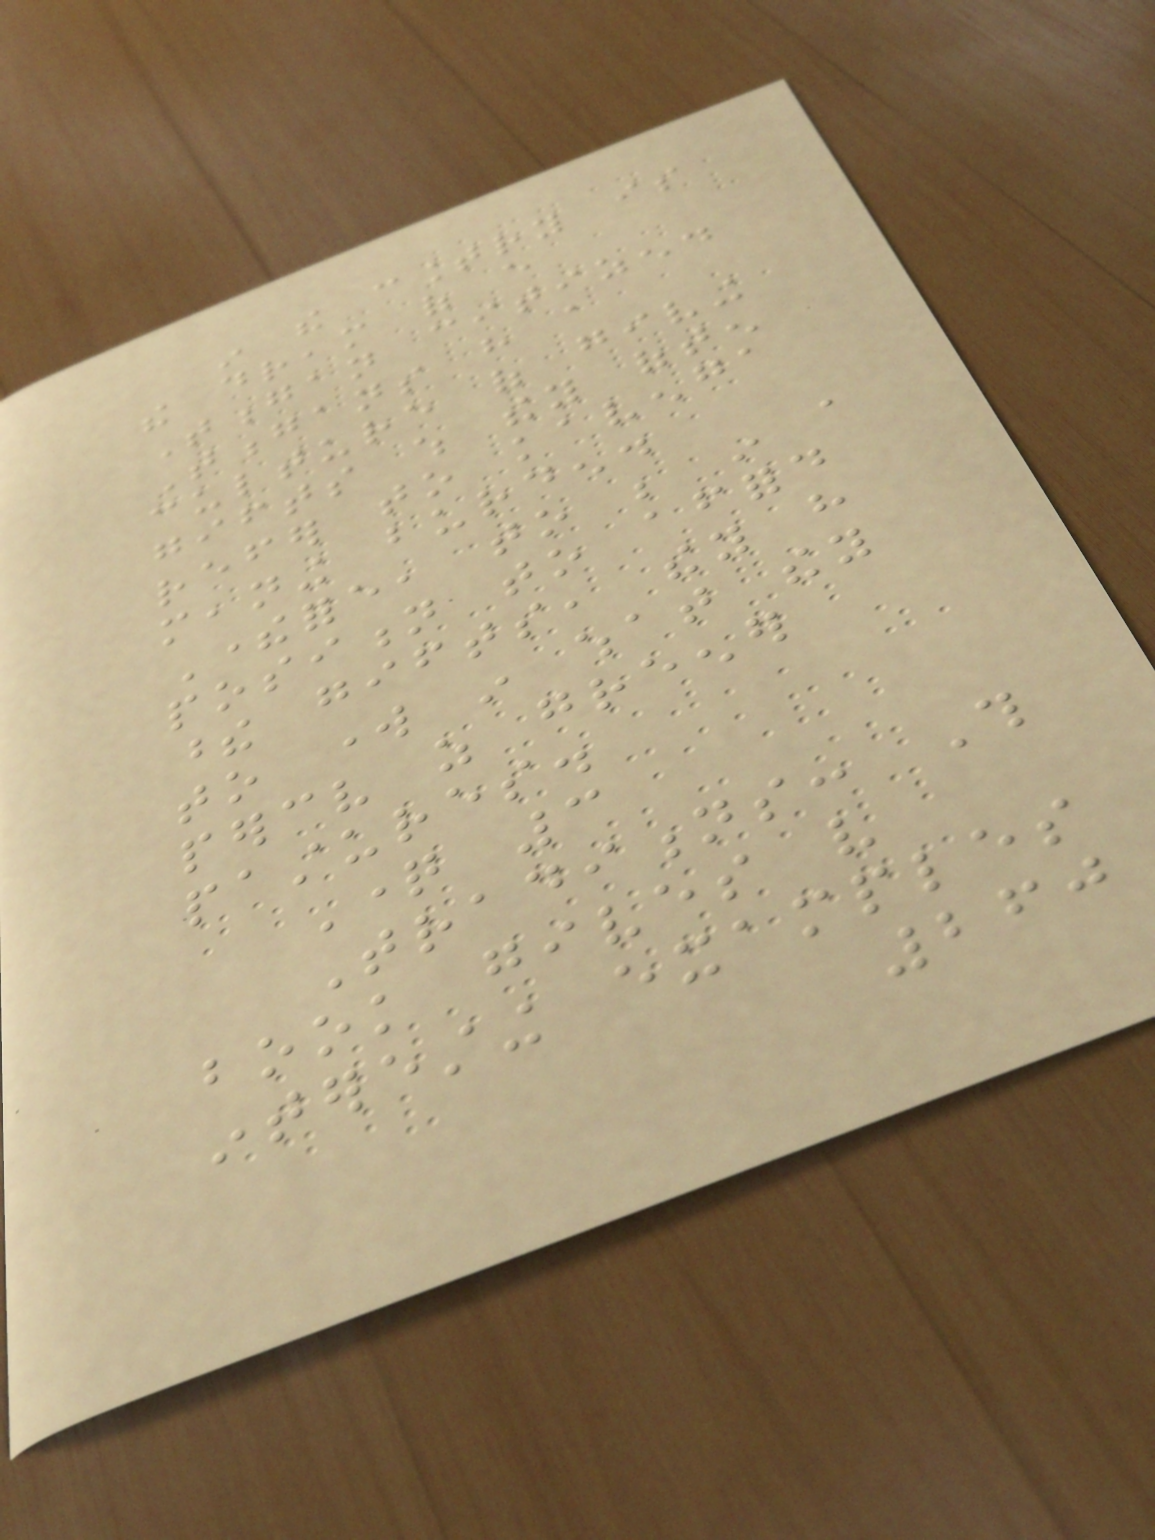in the country is
the dream of every
Tongan citizen.
Tongans have a
culture of giving
gifts which they often
refer to kavenga
meaning burden.
Therefore, to be in a
position to afford
these gifts, they have
to work in what they
perceive as greener
pastures.
Question 3
Traditions: This
book gives very
interesting examples
260
